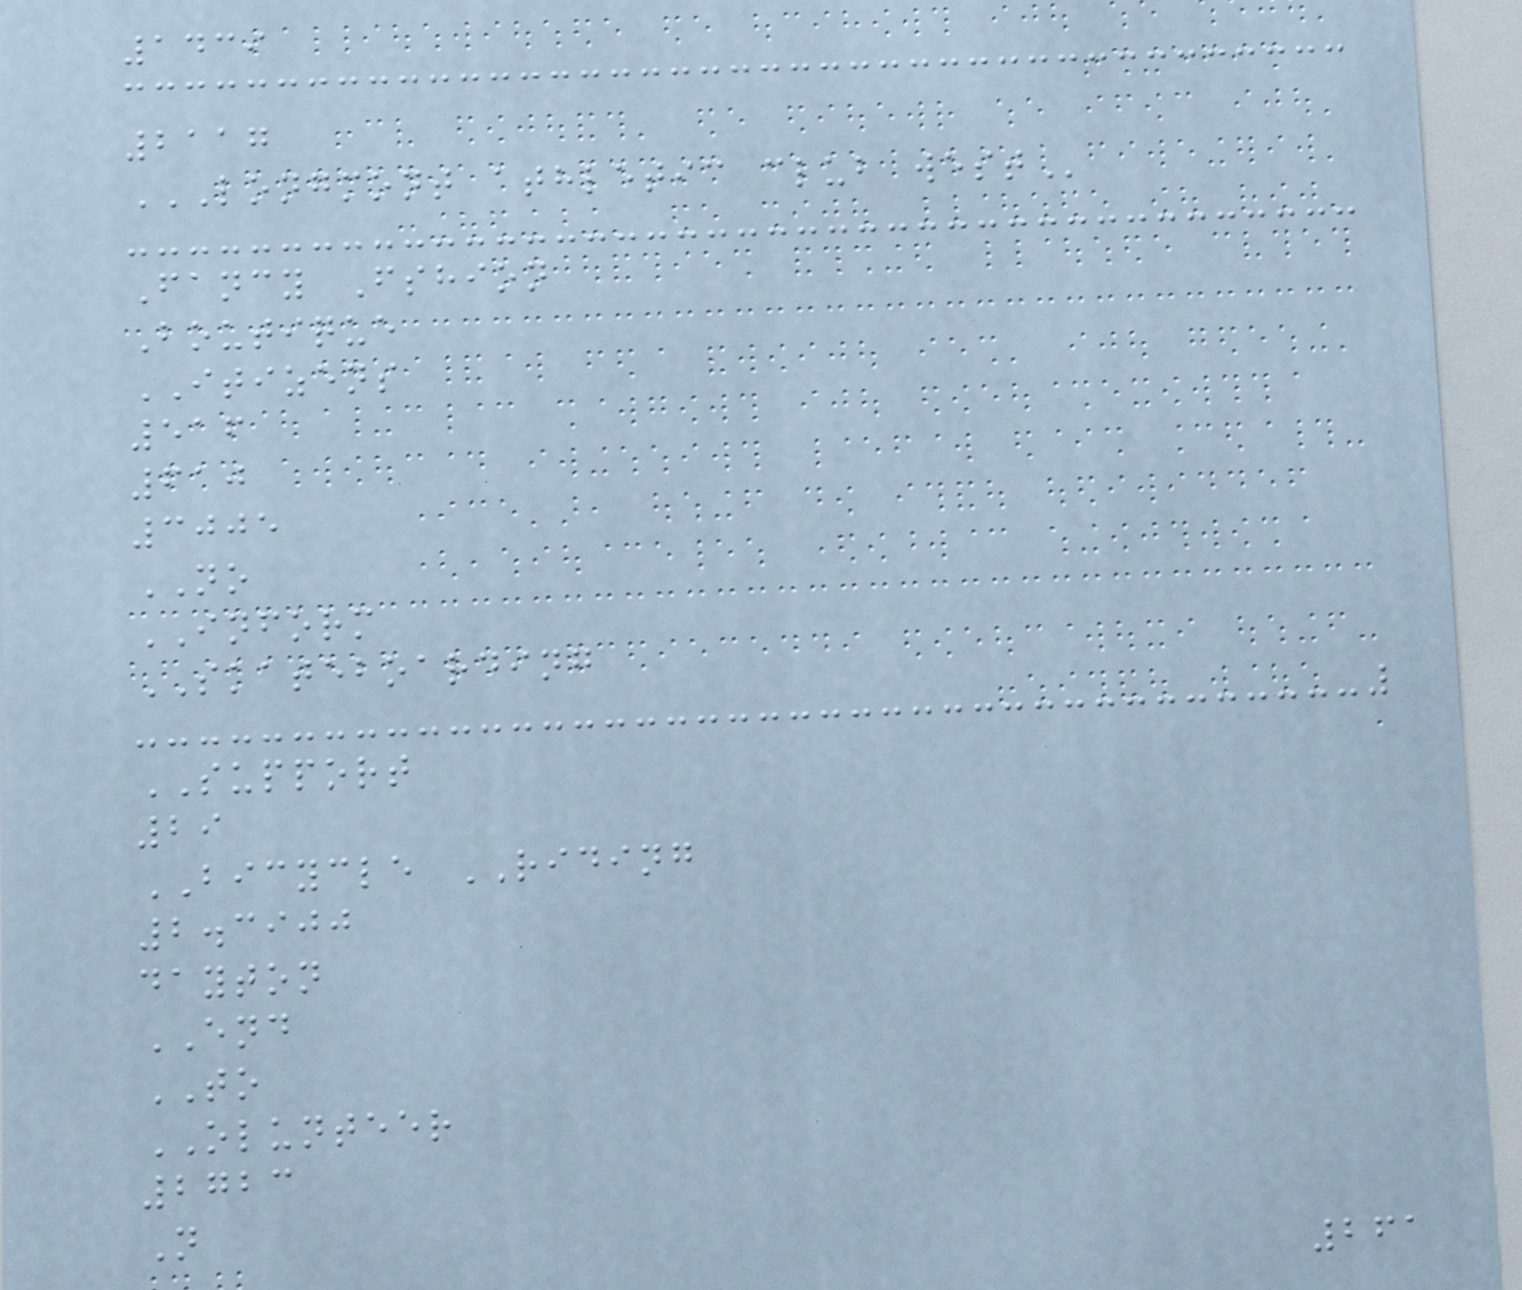1439
2117
LONGMONT ATHLETIC CLUB WEST
Fancy Fshion
Boutique
ITIZENS
516
610
3005
NO
INFORM
SKATEBOARDING
SUPPORT
29
BICYCLE RIDING
2.3900
dayton
END
TO
OLUNTEER
2723
N
261
